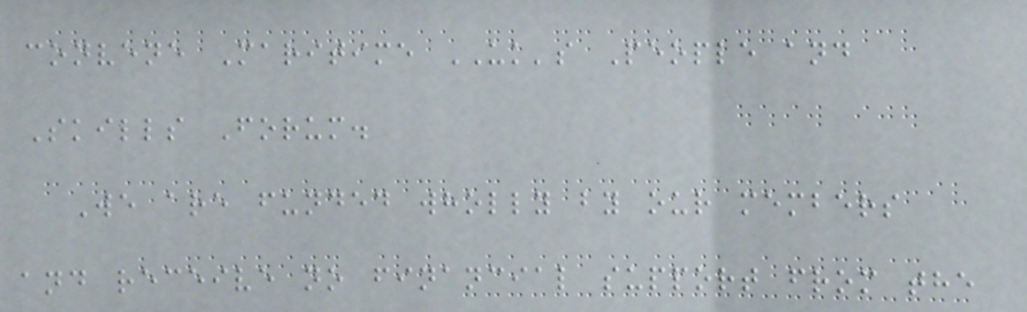convene Maritime UK's People and
Skills Forum.
We are funded wholly by our members
and receive no financial support from the
